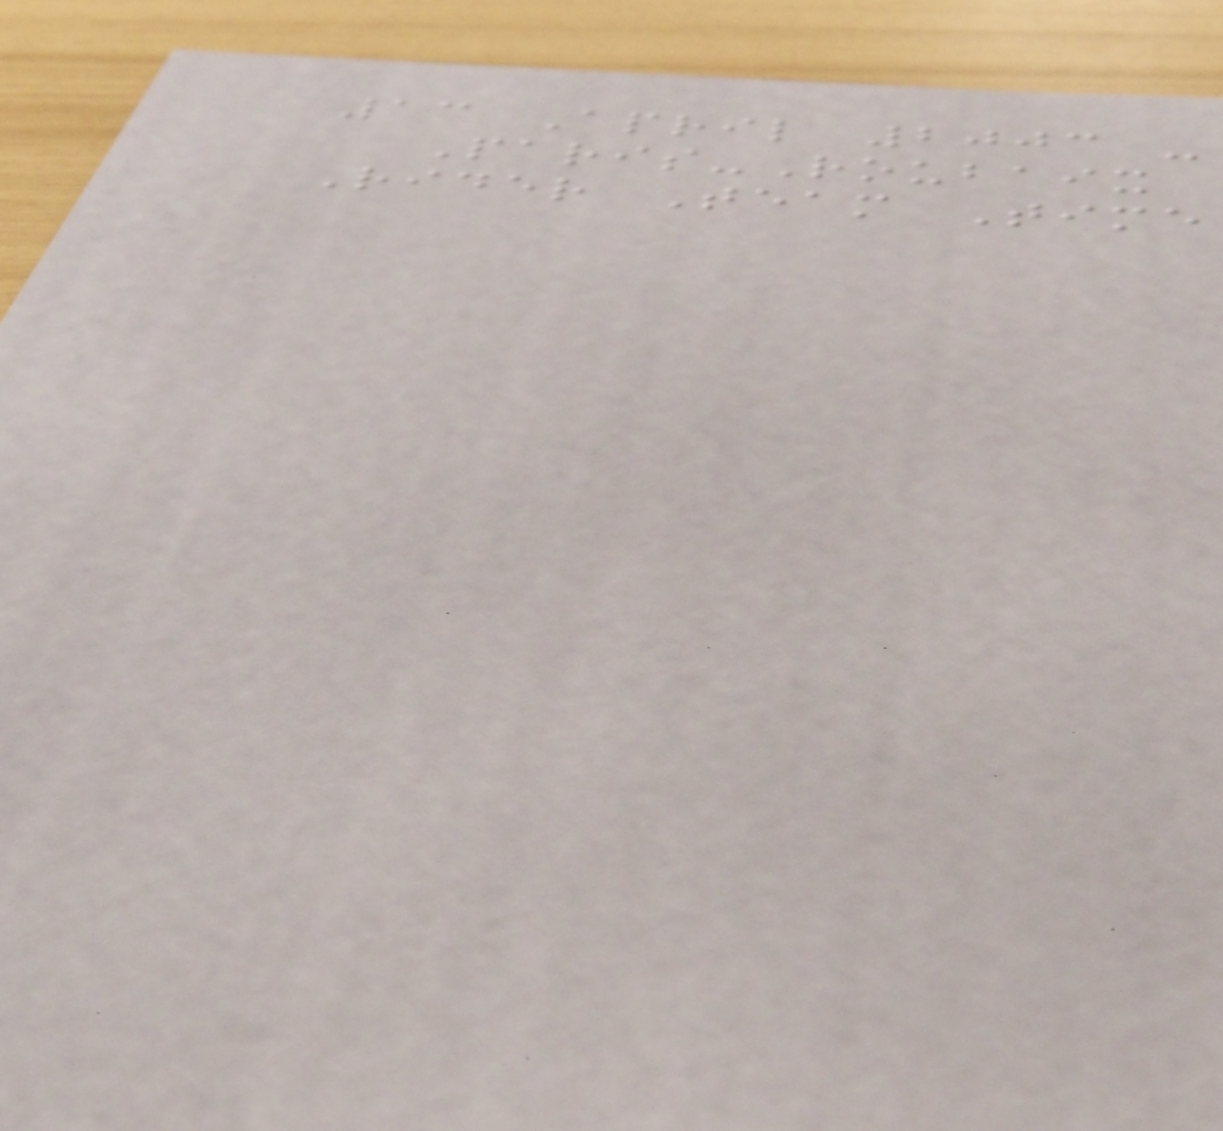13 April 2003 -
Paris-Roubaix
Rider Team Time
